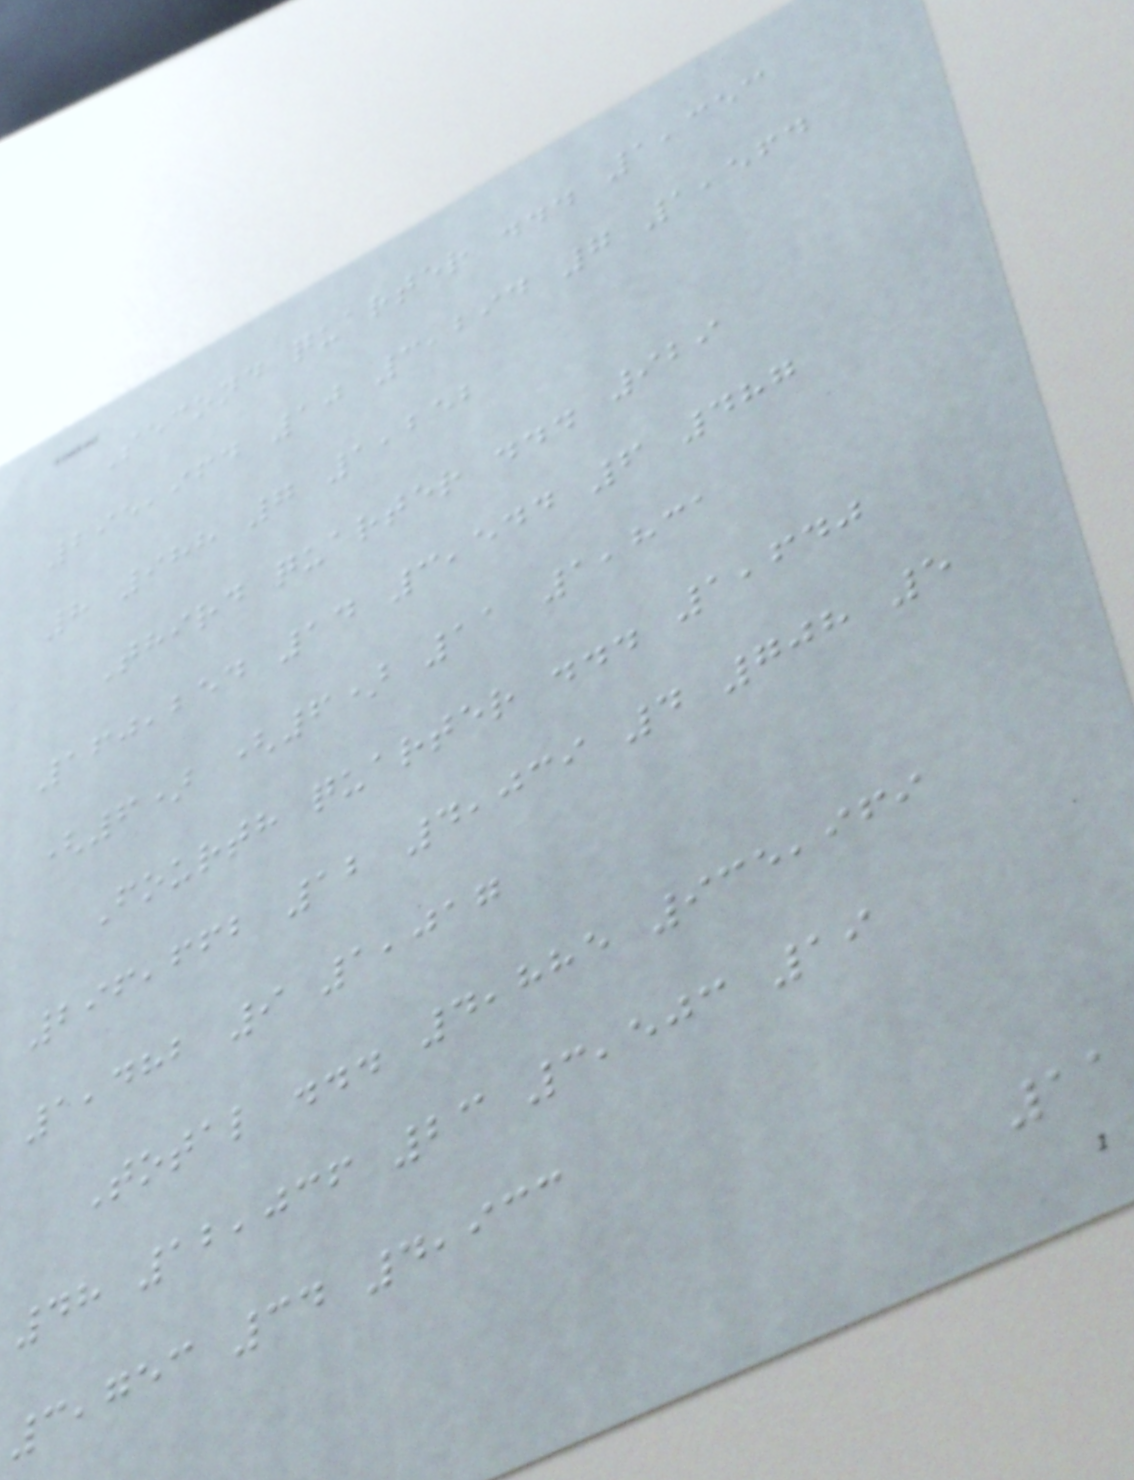Second quarter ... 1,353
295,964 10 3,294 7 1,564
8 988 7 1,252
Third quarter ... 929
160,254 14 3,544 6 487
(6) (6) 11 1,831
Fourth quarter ... 1,640
296,662 12 4,039 4 708 5
1,482 9 1,017
Total ... 4,885 935,969
48 12,036 23 3,503 19
3,753 34 4,933
11
